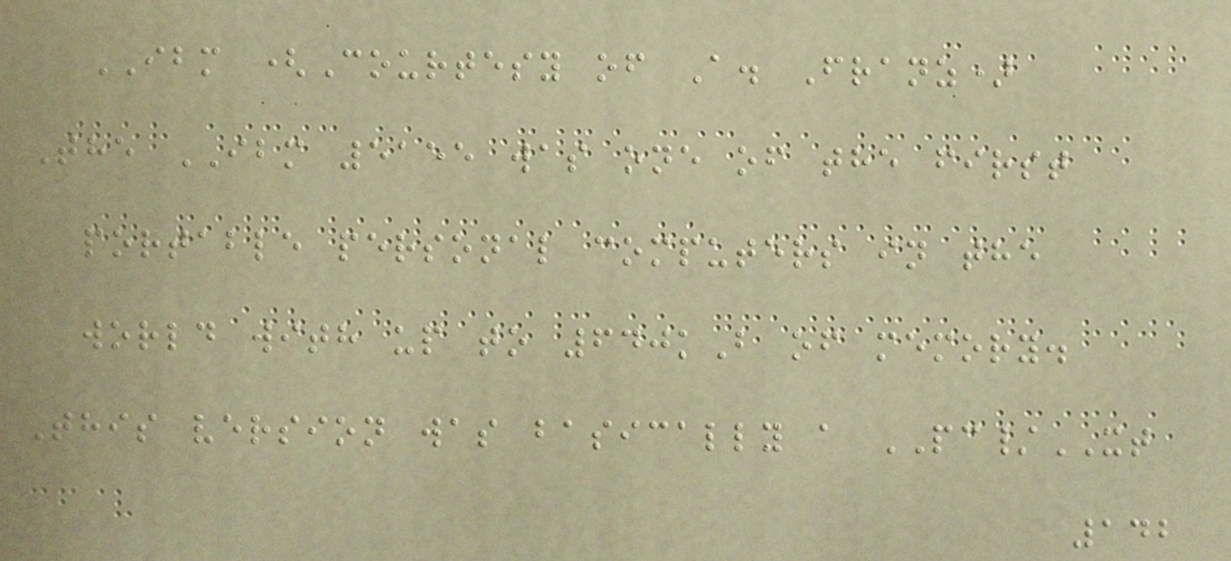IBM (Courtesy of A. Franz)
The IBM 5155 was one of the first
portable personal computers in the
world with up to 640kB of memory.
This version was basically a PC/XT
142
